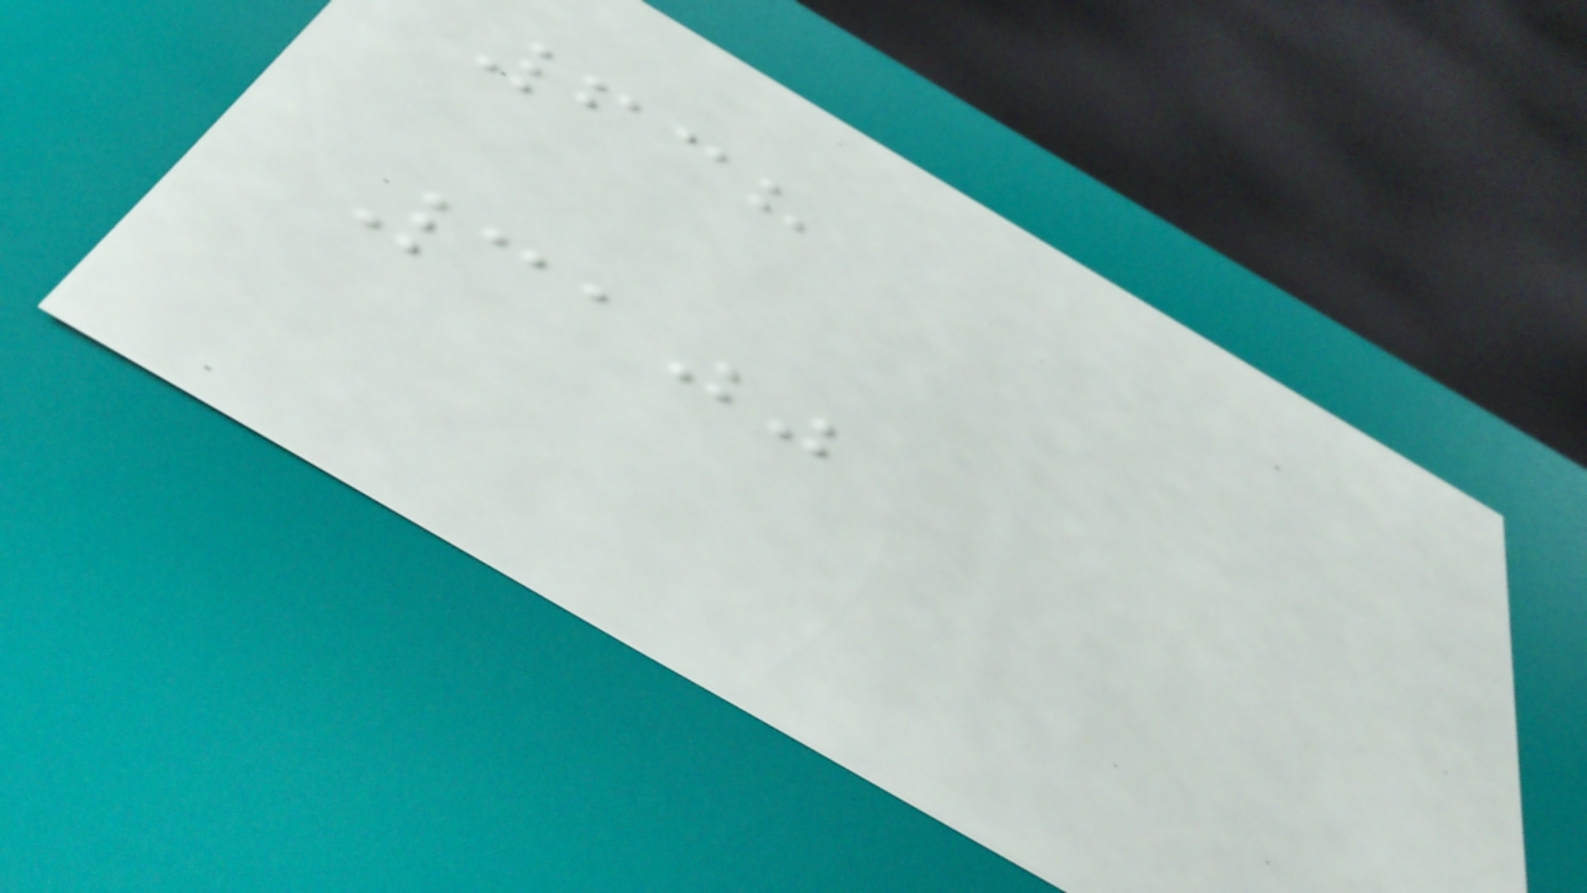638
3100
